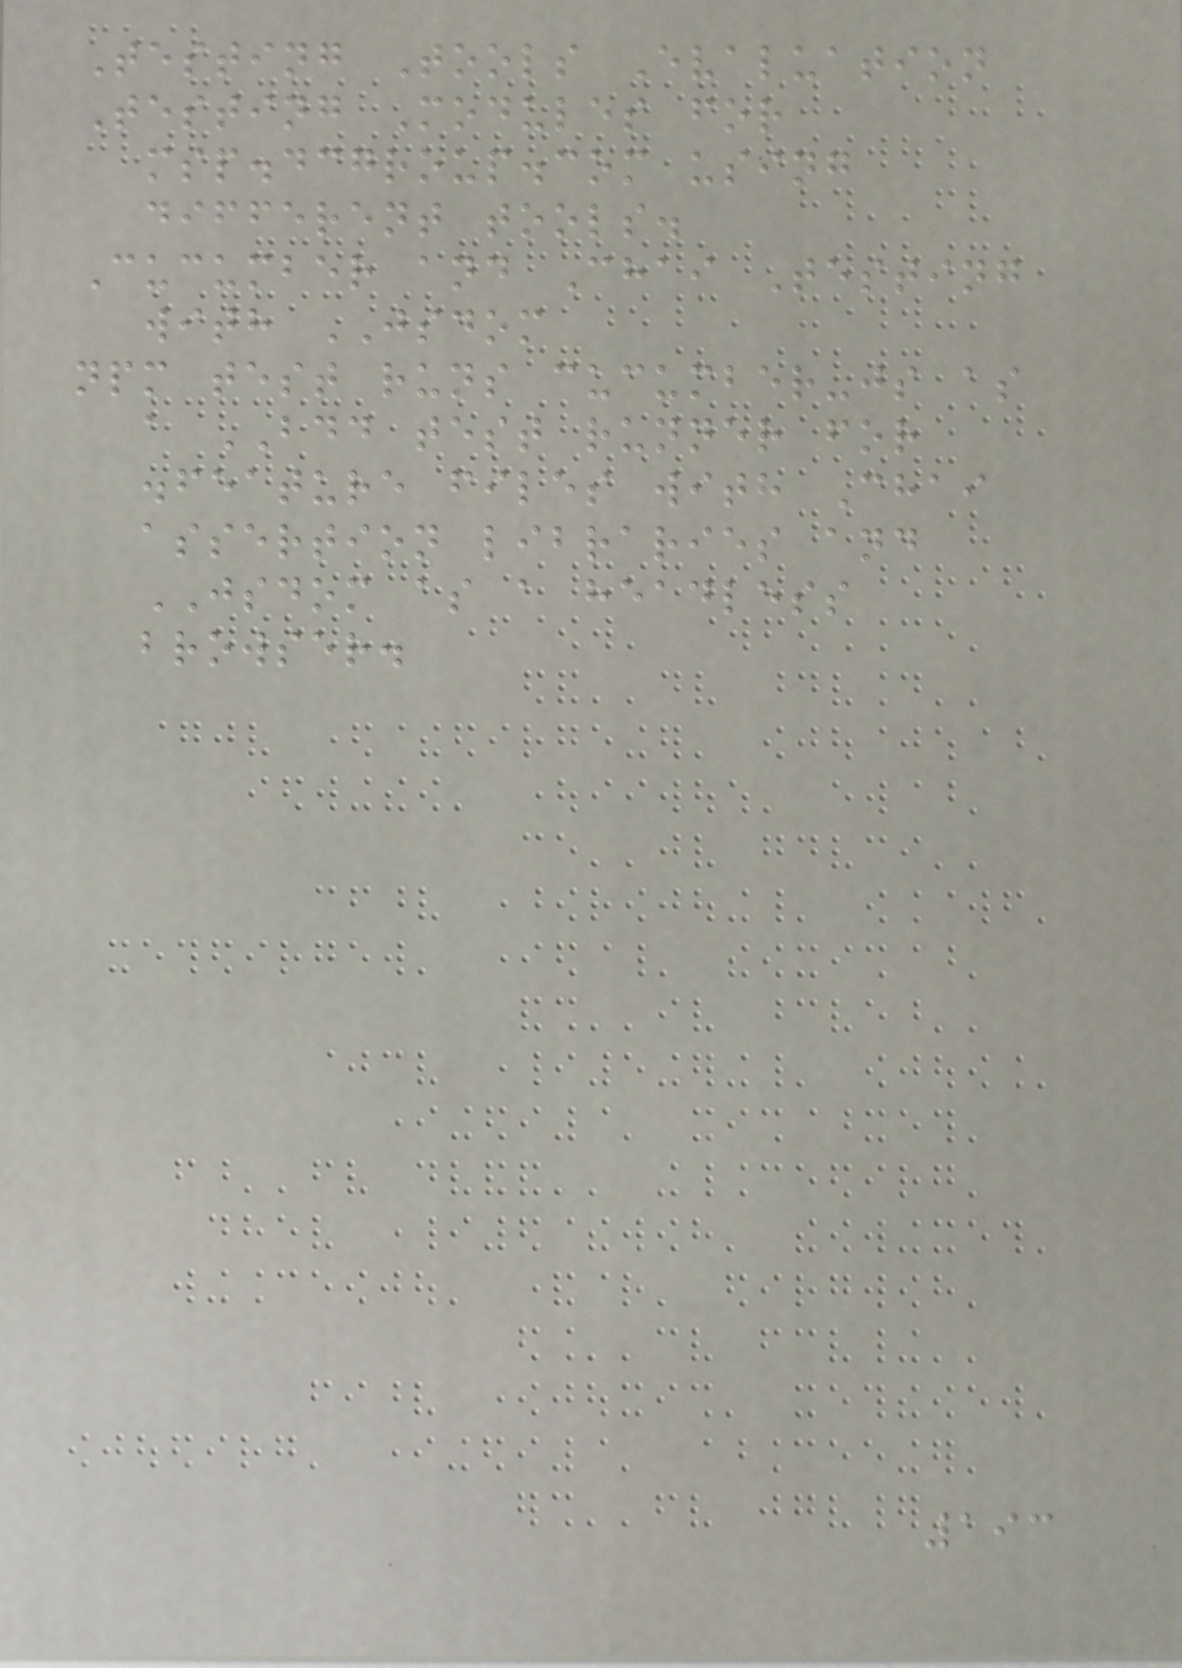Testing Tools Evaluation
Testing Modules for
msp.dcgroup.com using
different tools.
Cucumber and Chai Testing
with JSDOM
npm test runs cucumber-js as
a BDD test runner for
.feature files with Chai
assertion libraries and
JSDOM as a headless
browser.
193
